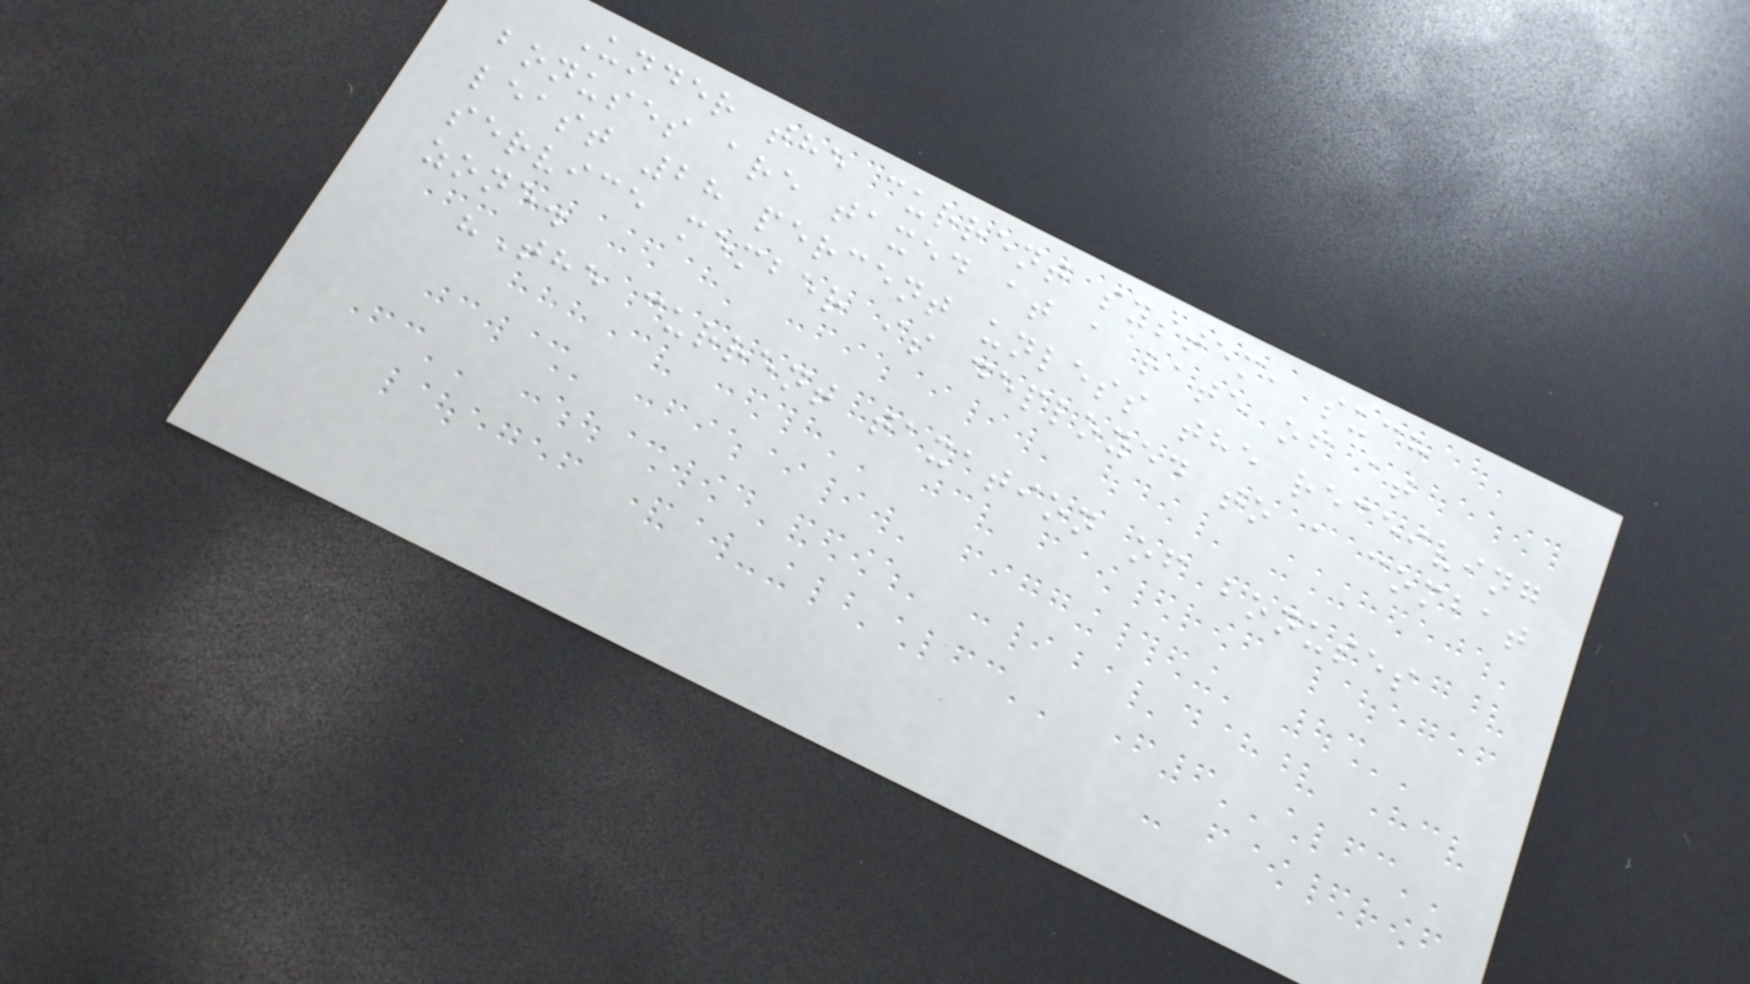Under the current system, such
bonuses are taxed at a rate of at
least 28 percent unless the receiving
service member is deployed to a combat
zone.
"The current taxation of bonuses
